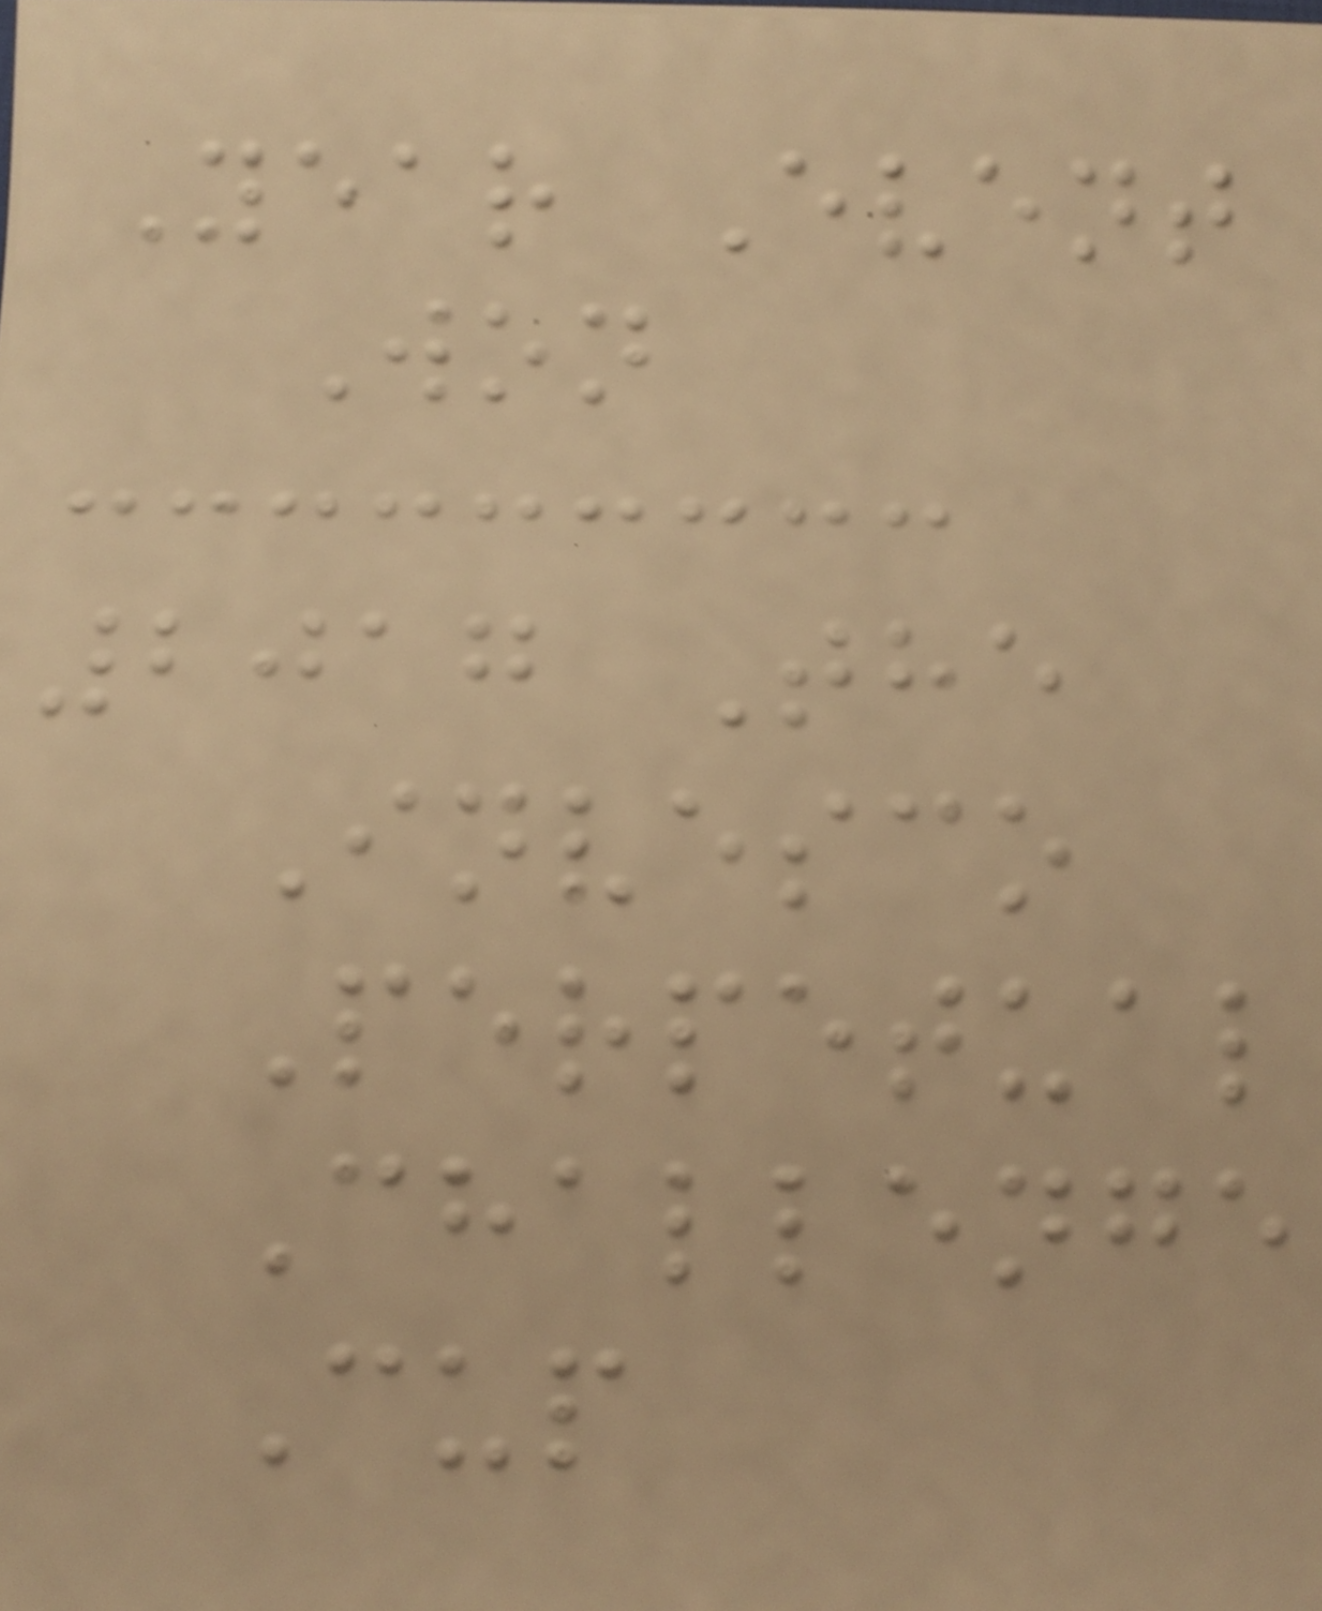Year Event
Won
2017 The
Invesco
Perpetual
Challenge
Cup
